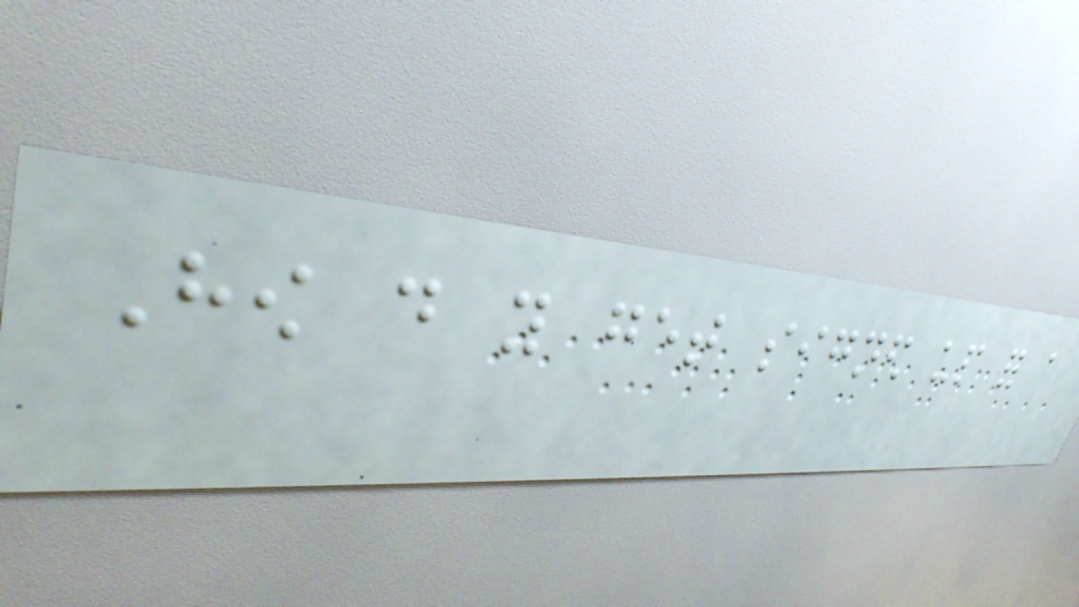How do you get signed up for a
